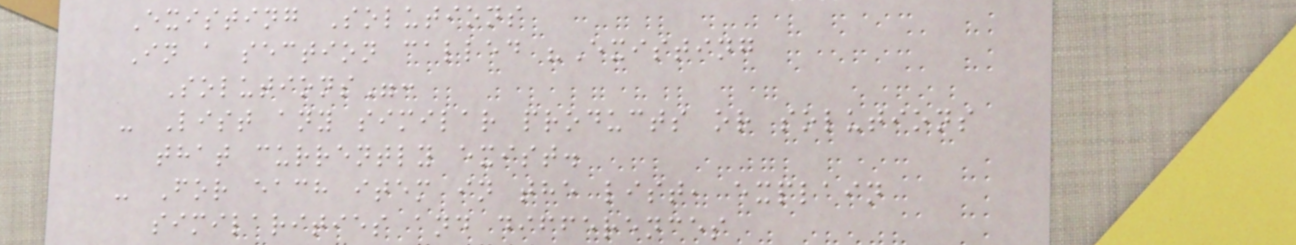Existing Solutions
In a section called "Existing
Solutions":
- List any similar products or solutions
that currently exist.
- For each item in the list, explain
similarities and differences
